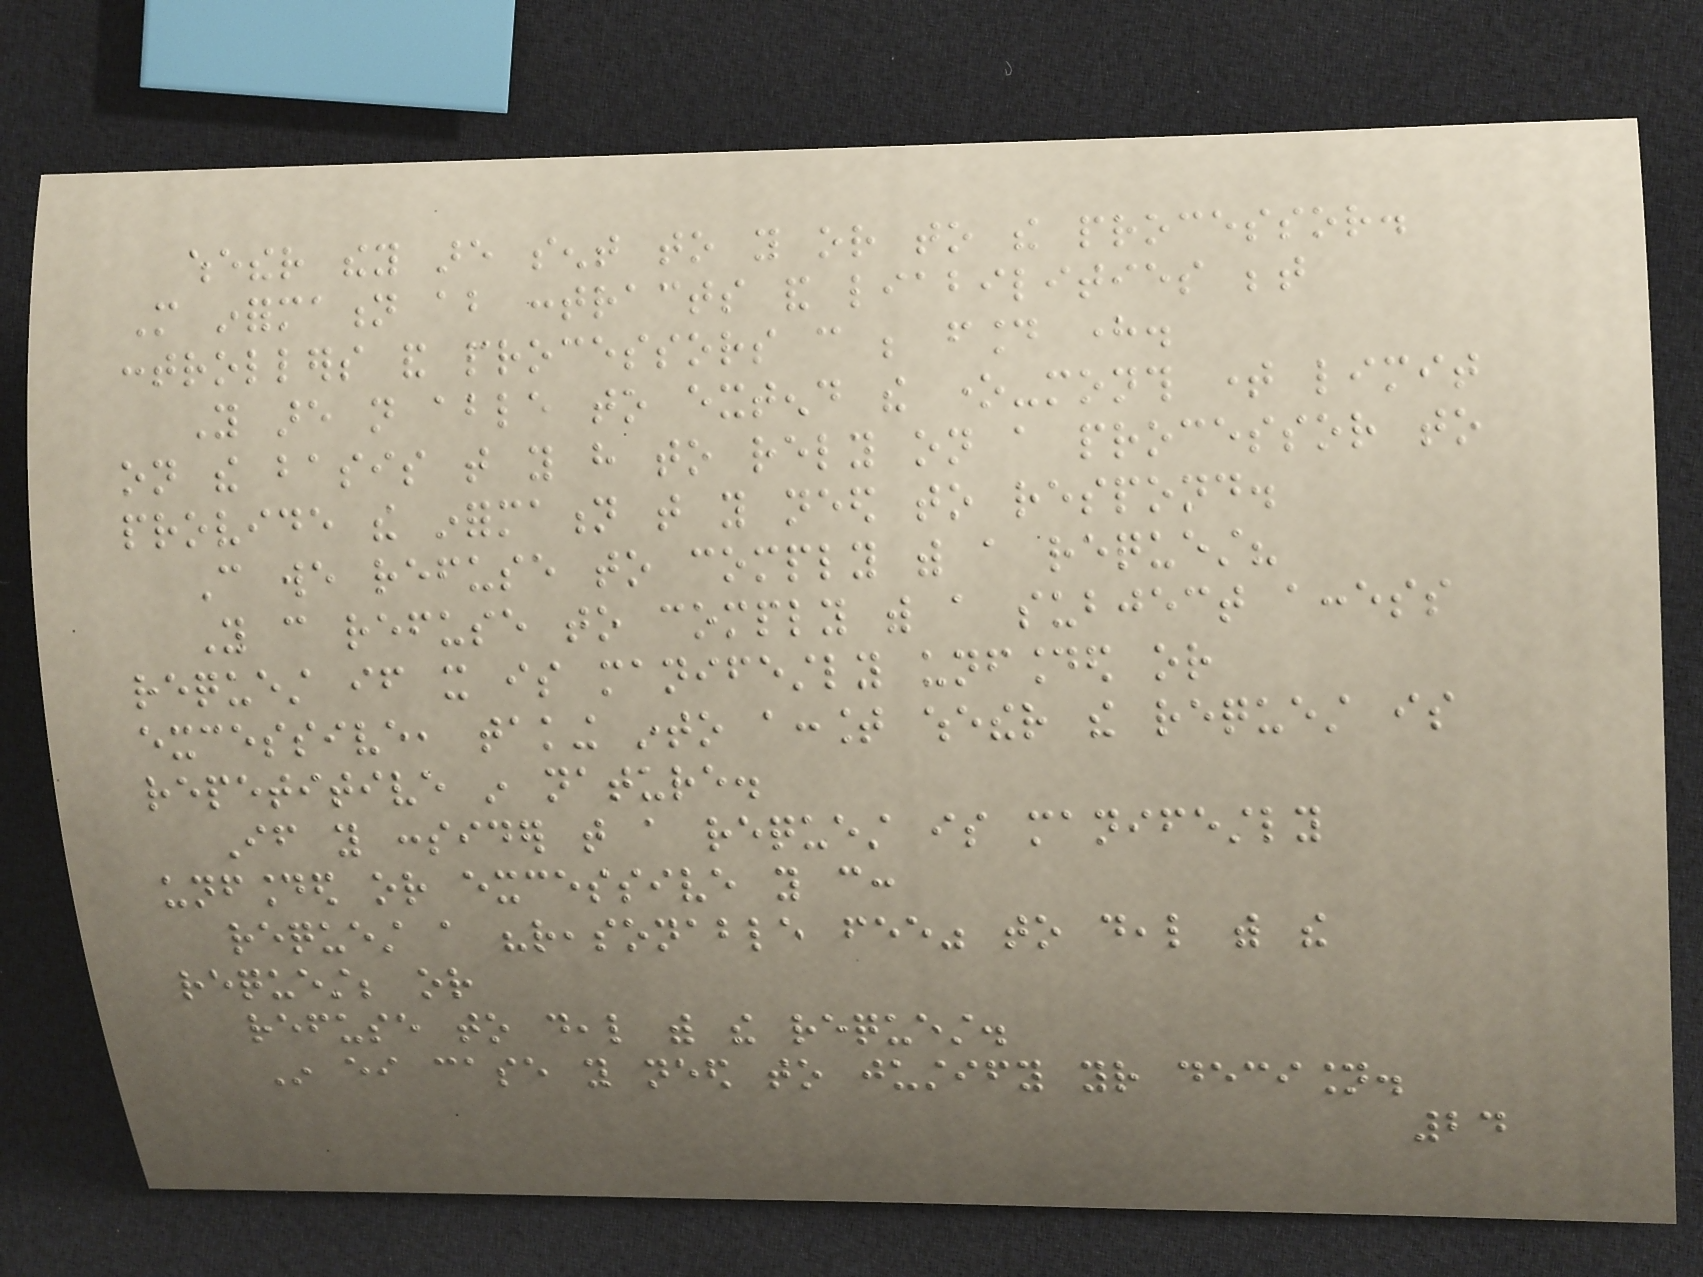whether they are sent to you or to the processor.
More information about contracts and liabilities between
controllers and processors can be found here.
You are not able to extend the one-month time limit
on the basis that you have to rely on a processor to
provide the information that you need to respond.
Can we refuse to comply with a request?
You can refuse to comply with a subject access
request if it is manifestly unfounded or
excessive, taking into account whether the request is
repetitive in nature.
If you consider that a request is manifestly
unfounded or excessive you can:
request a "reasonable fee" to deal with the
request; or
refuse to deal with the request.
In either case you need to justify your decision.
24
